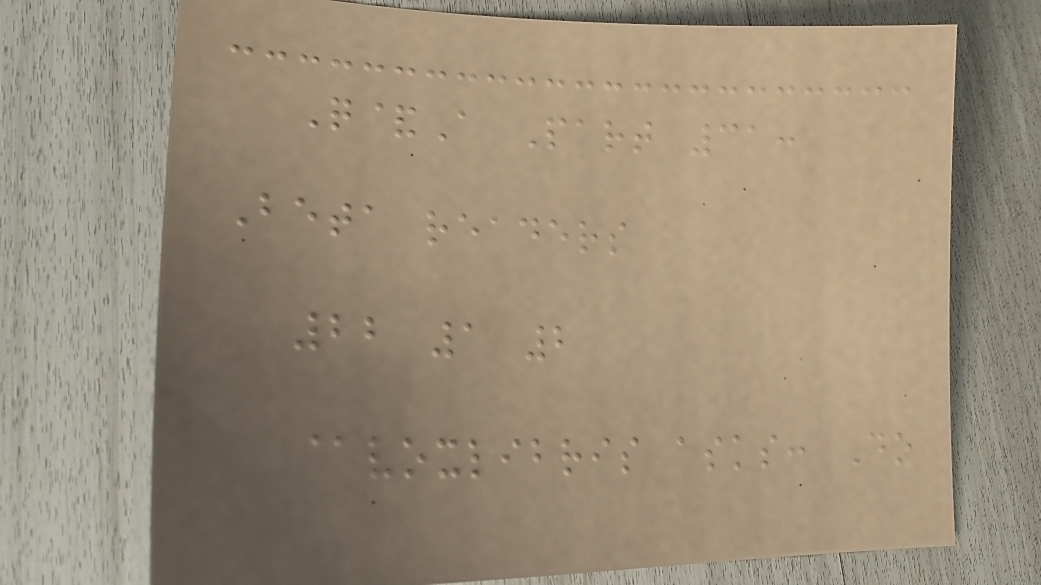Q&A Part 31:
Beta readers
22 1 2
@voxlibris asks: Do
